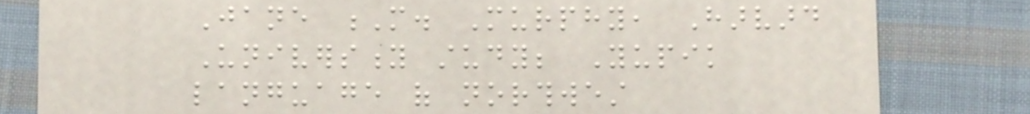Jane M. Murphy, Harvard
University study; Yupik
language of northwest
